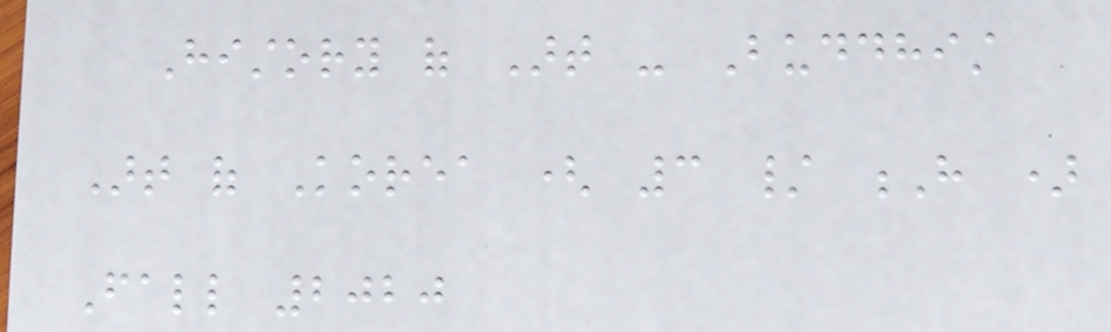History of Art - Buddhist
Art of Korea ( 3 / H )
Fall 2020
